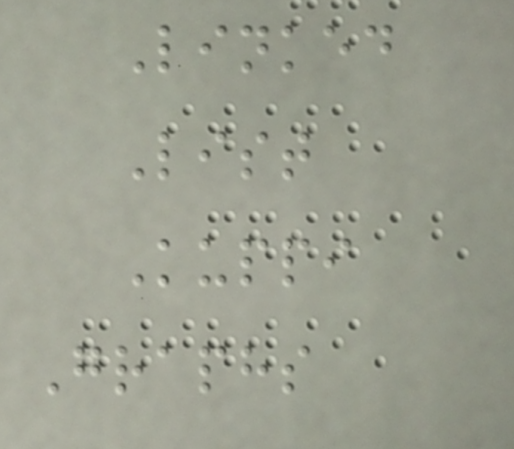Linked
List
Kuppi
Graphs
